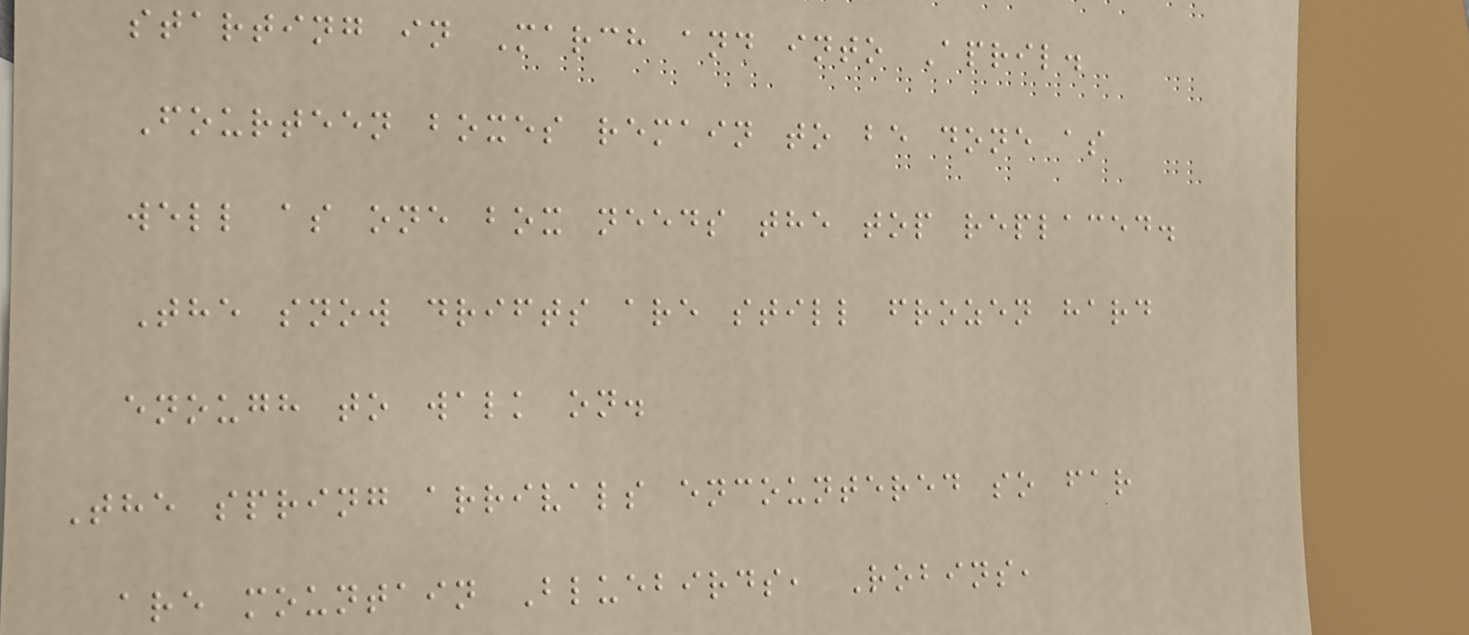starting in March and into April.
Fourteen boxes remain to be done as
well as one box needs the top replaced.
The snow drifts are still frozen hard
enough to walk on.
The spring arrivals encountered so far
are mountain Bluebirds, Robins,
